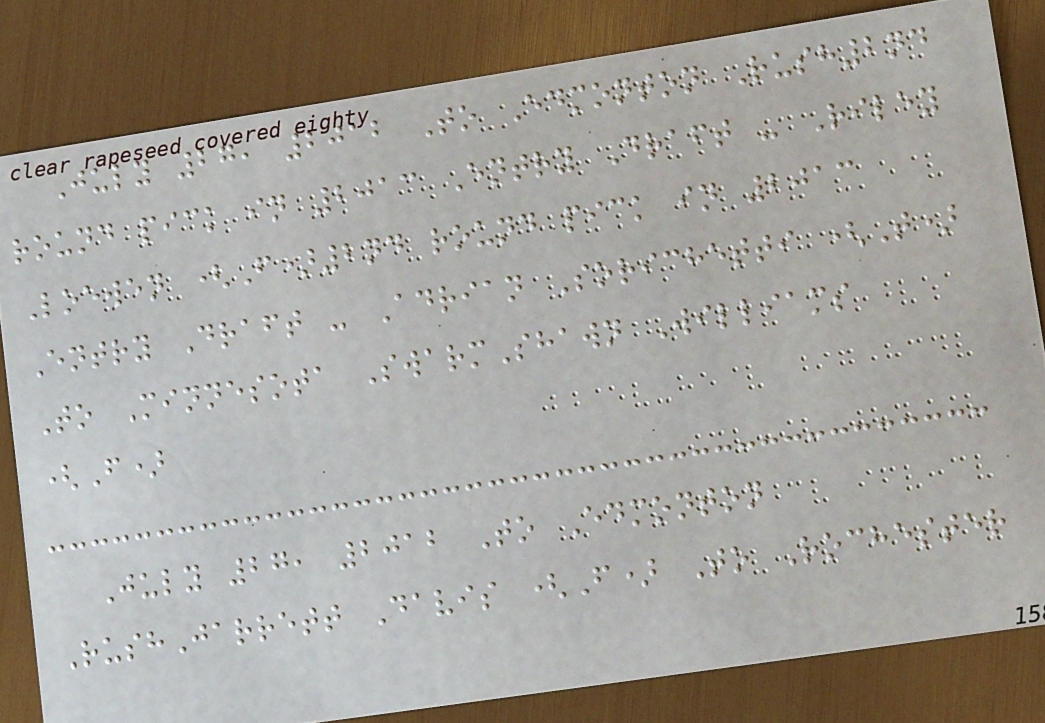July 27, 2012 To Edmonton Rush2nd
round pick in 2013 Entry Draft - Riley
Loewen (F)2nd round pick in 2013
Entry Draft - Adrian Sorichetti (T)
To Minnesota SwarmShawn Williams
(F)
July 27, 2012 To Edmonton
RushJarrett Davis (F) To Rochester
